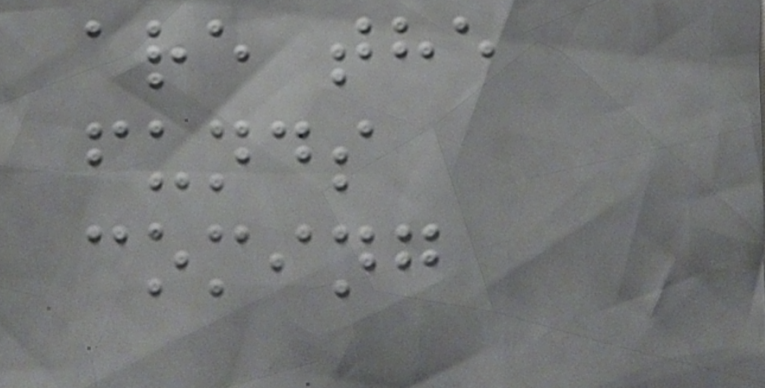are the
funds
coming
